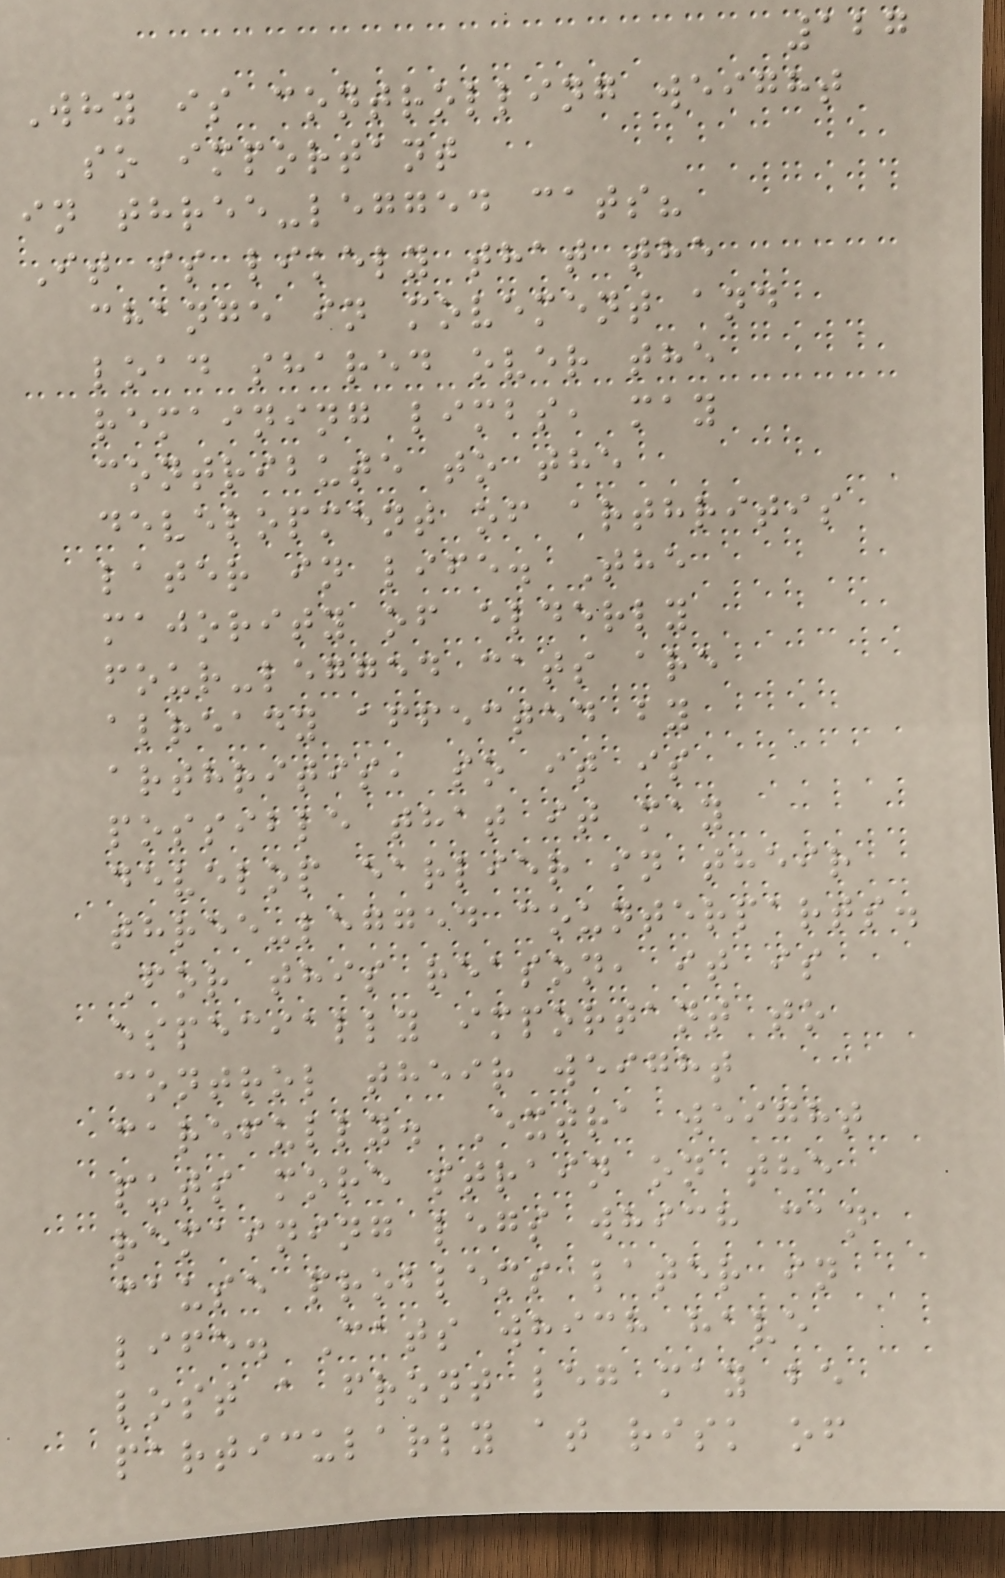127
Why is controlling weight
so important
in three-legged cats?
It is likely that the
change in movement and
load shared over the
remaining limbs, may
contribute to the
development of arthritis
later in life. The
majority of elderly
four-legged cats are
already affected by
arthritis, so it is
possible that it may
develop earlier in their
three-legged counterparts.
For this reason, it is
especially important to
control their weight
carefully. Extra weight
puts more strain on the
remaining legs which can
cause problems later in
life. Cats which have
lost a front leg may be
particularly at risk of
